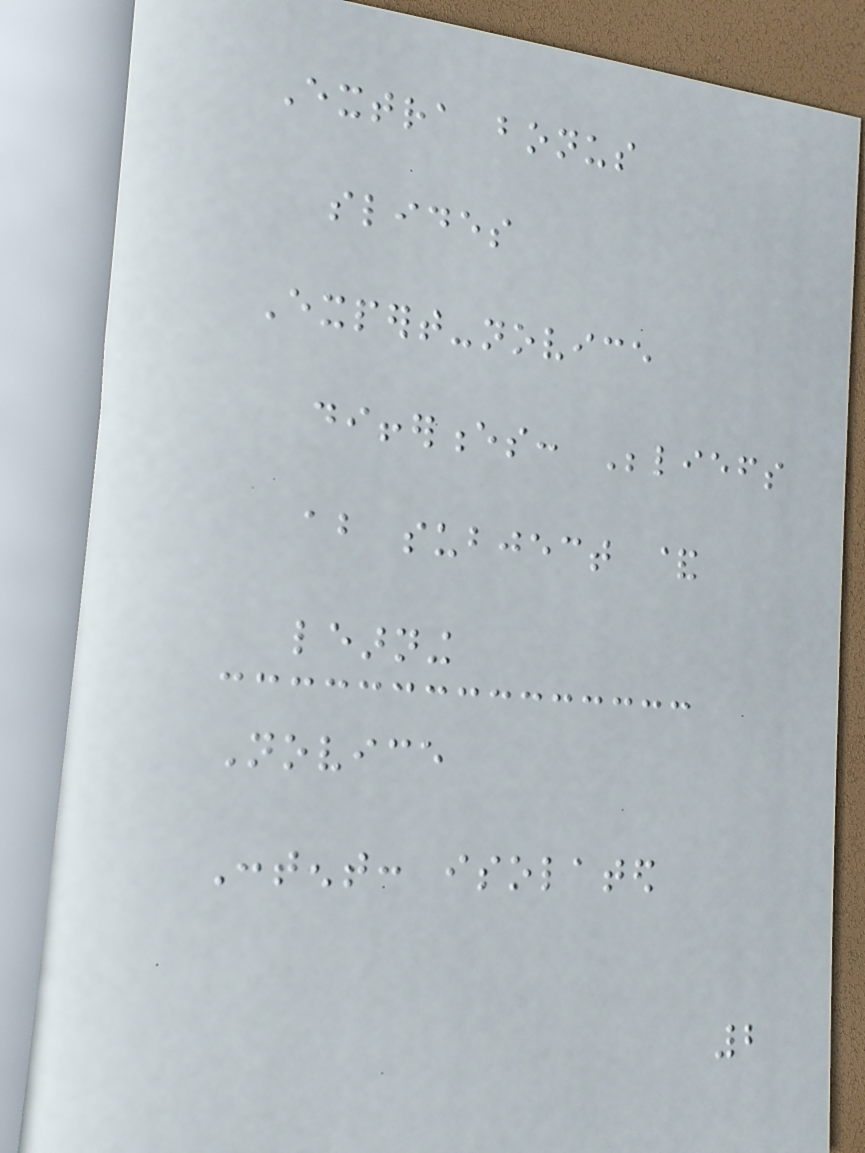Extra bonus
slides
Expert-novice
differences: Beliefs
about subject &
learning
Novice
Content: isolated
2
